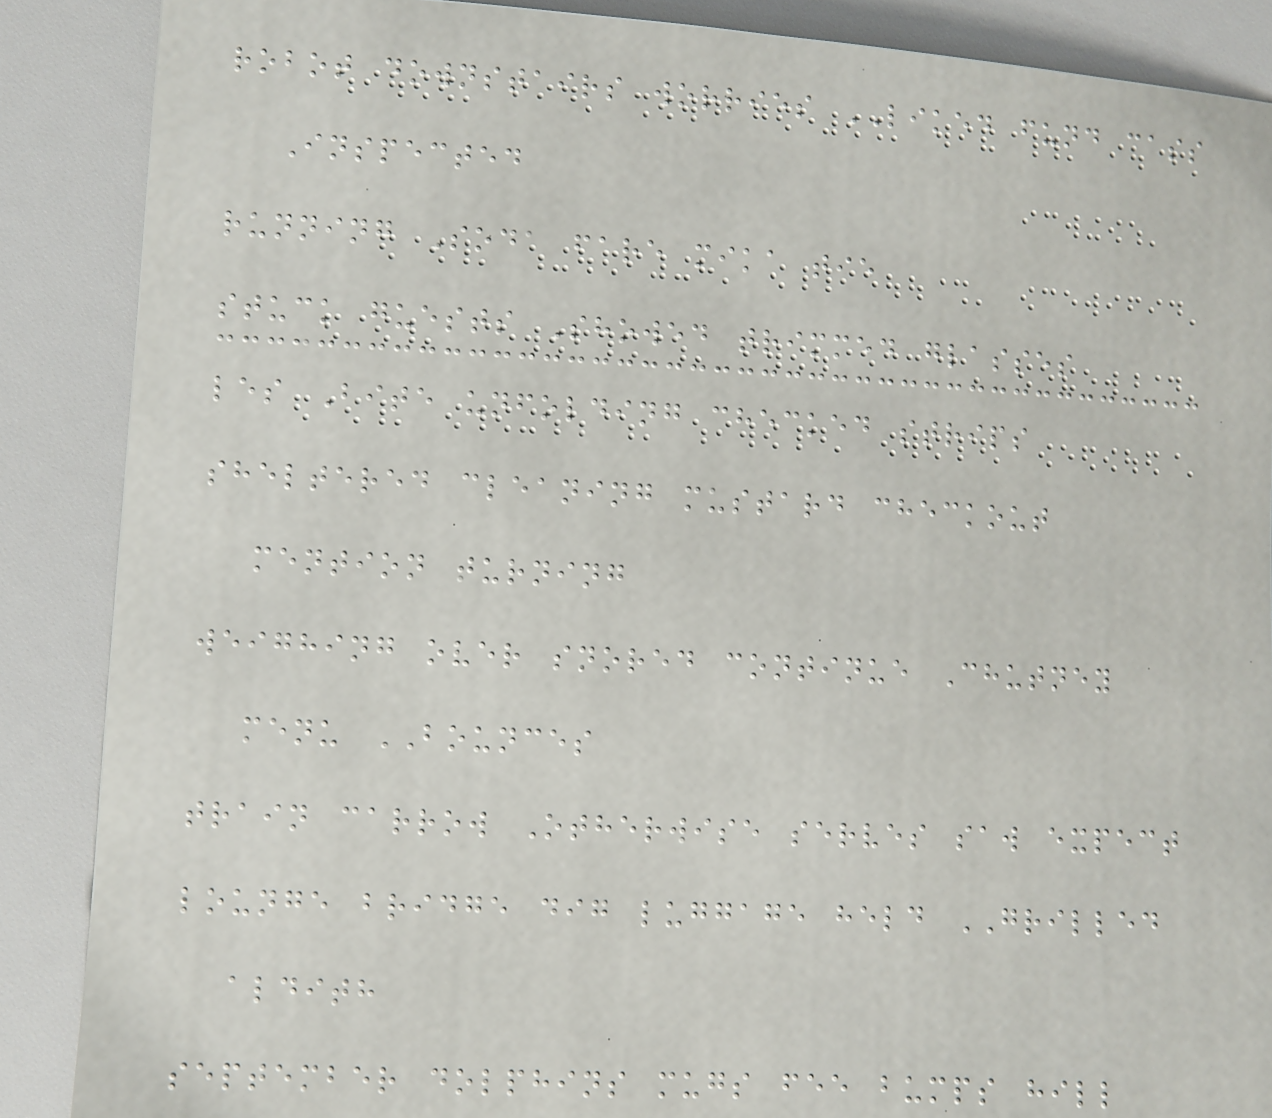robot downstairs worries LIKED fund cass
Inspected
running Soda fare mika tie
stuck guests Showed trimmed glasses
les Bite unfolding checked strips
sheltered cleaning mustard checkout
mention turning
weighing over snored continue Chutney
menu BOUNCES
train carrow Otherwise serves saw expect
lounge bridge dig luggage held GRILLED
aldith
september dolphins mugs fee bumps hill
